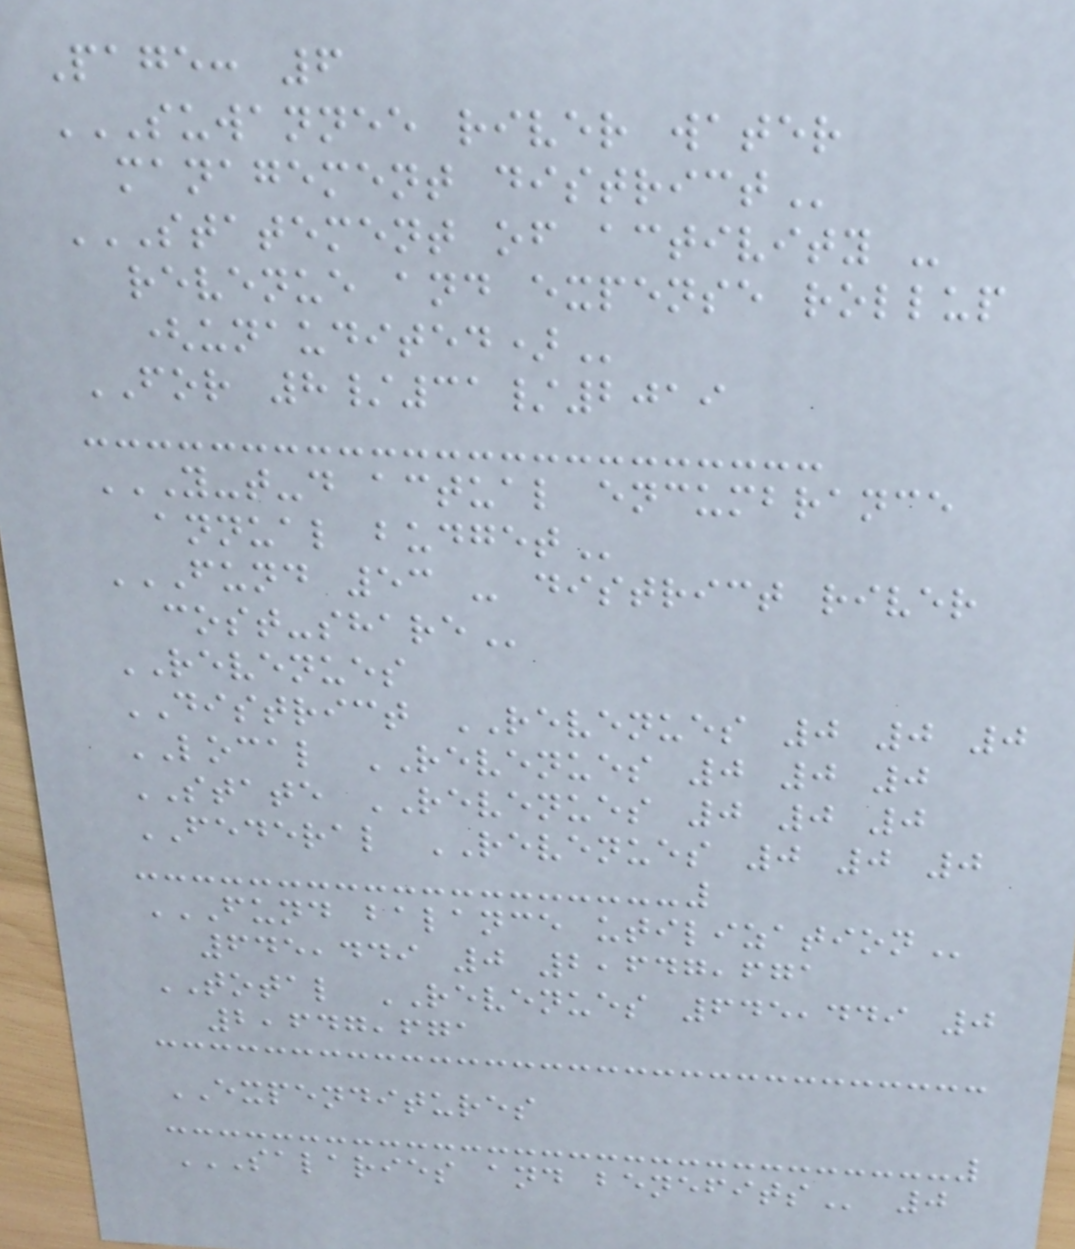Page: 6
SUWANNEE RIVER WATER
MANAGEMENT DISTRICT
STATEMENT OF ACTIVITY -
REVENUE AND EXPENSE ROLLUP
(UNAUDITED)
FOR 8/31/2019
Y-T-D ACTUAL ENCUMBRANCE
ANNUAL BUDGET
FUND 53 - DISTRICT RIVER
COST-SHARE
REVENUES
DISTRICT REVENUES 0 0 0
LOCAL REVENUES 0 0 0
STATE REVENUES 0 0 0
FEDERAL REVENUES 0 0 0
FUND BALANCE UTILIZATION
645,449 0 2,647,671
TOTAL REVENUES 645,449 0
2,647,671
EXPENDITURES
SALARIES AND BENEFITS 0
